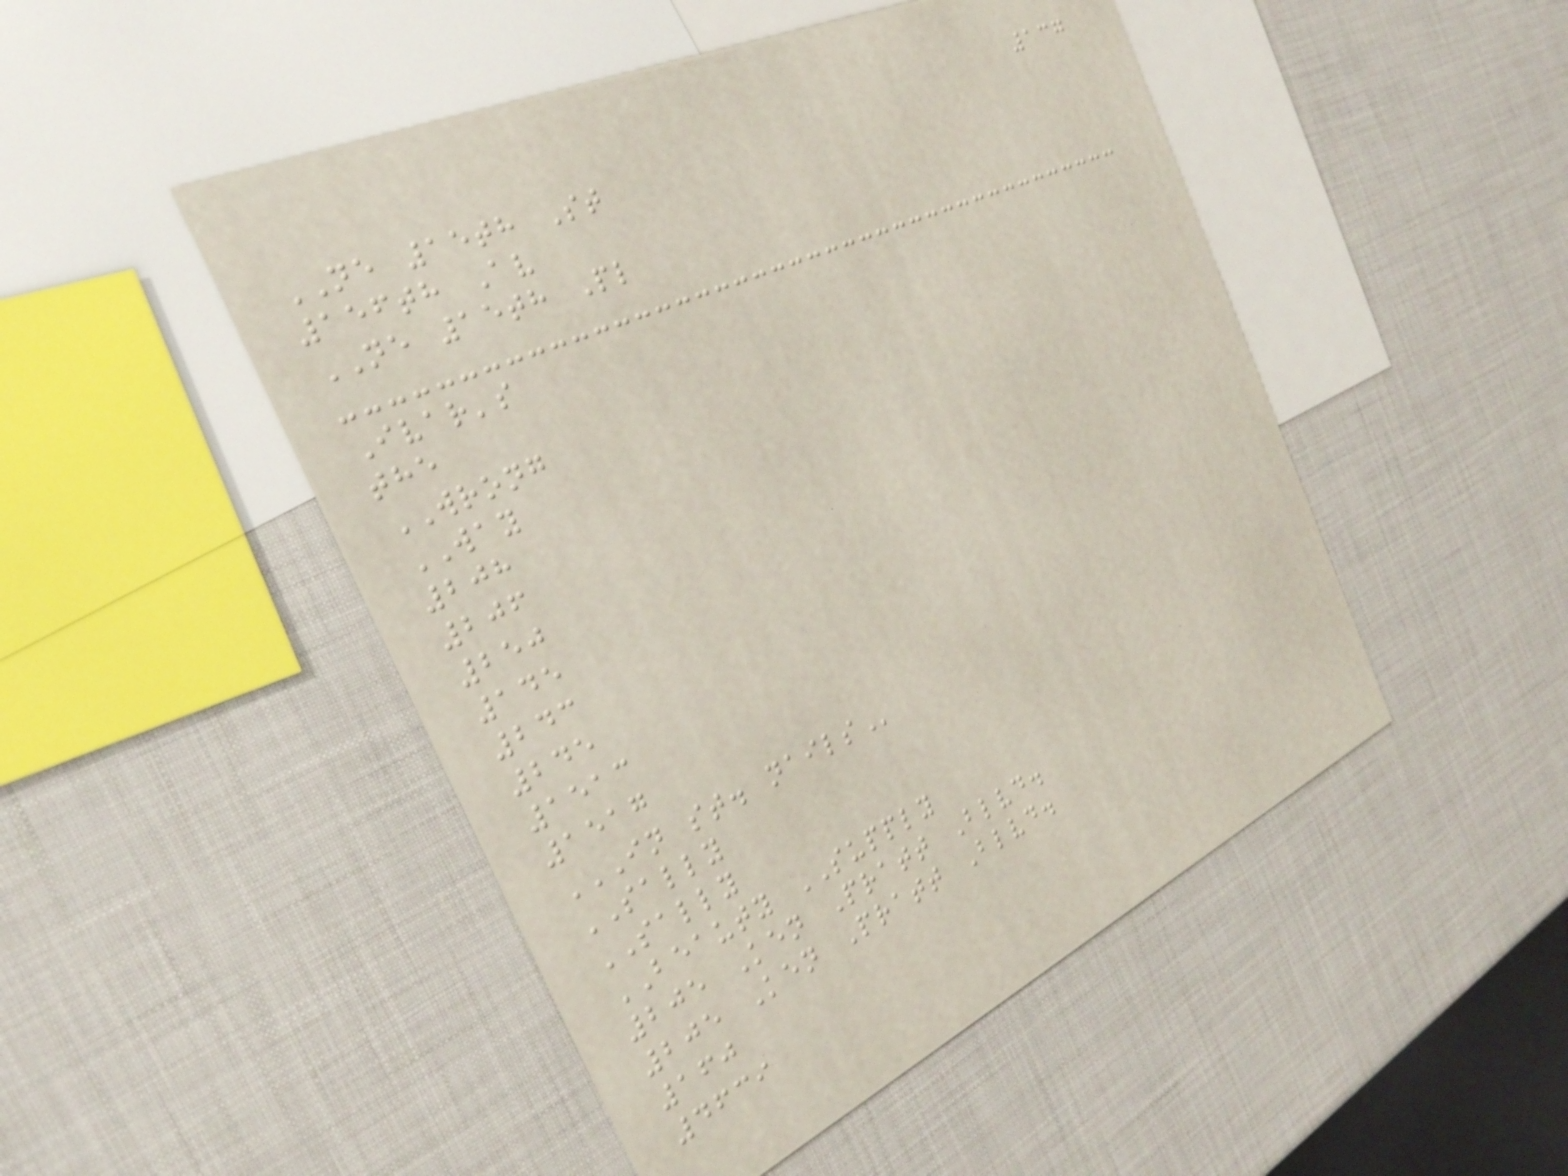137
NE 15th St
156th Av
NE 15th Pl
Ivar's
the
WRONG
WAY
208
206
250
145
243
245
1513
1517
IN ST. NAILS
SALLY
SALLY
BEAUTY SUPPLY
205 Ken Pratt Blvd.
205 Ken Pratt Blvd.
160
4639
